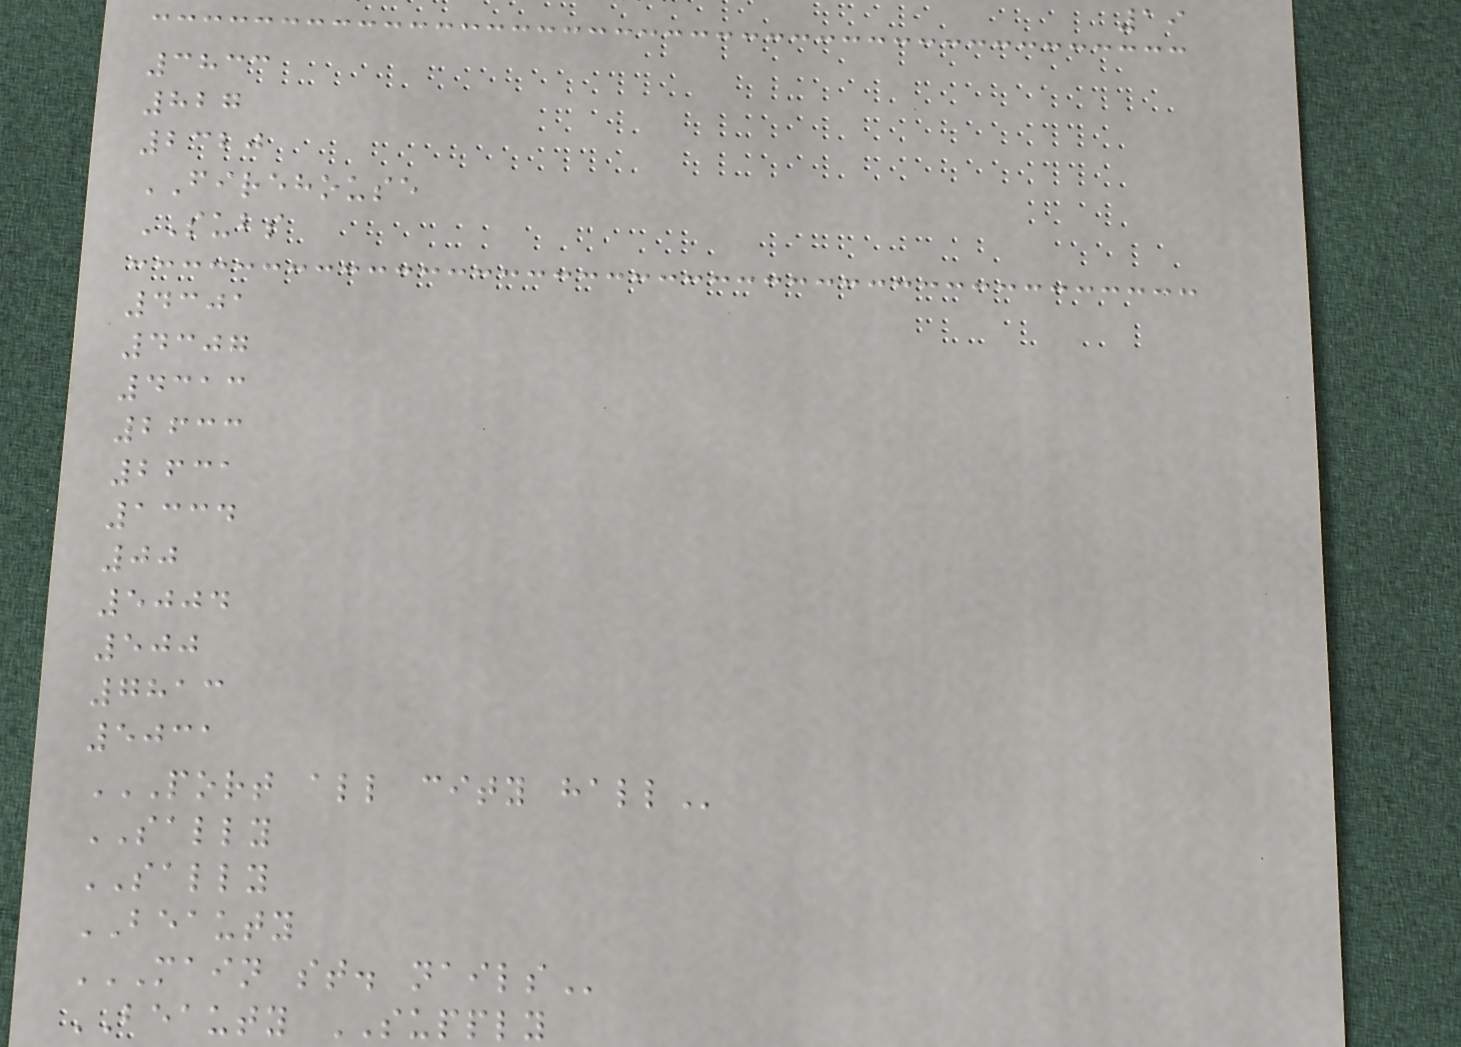19
3833
827
2320
FIREHOUSE
SUBS
4301
4307
4313
2633
2631
1334
00
5004
500
7813
5031
PORT ALL CITY HALL
SALLY
SALLY
BEAUTY
MAIN ST. NAILS
BEAUTY SUPPLY
